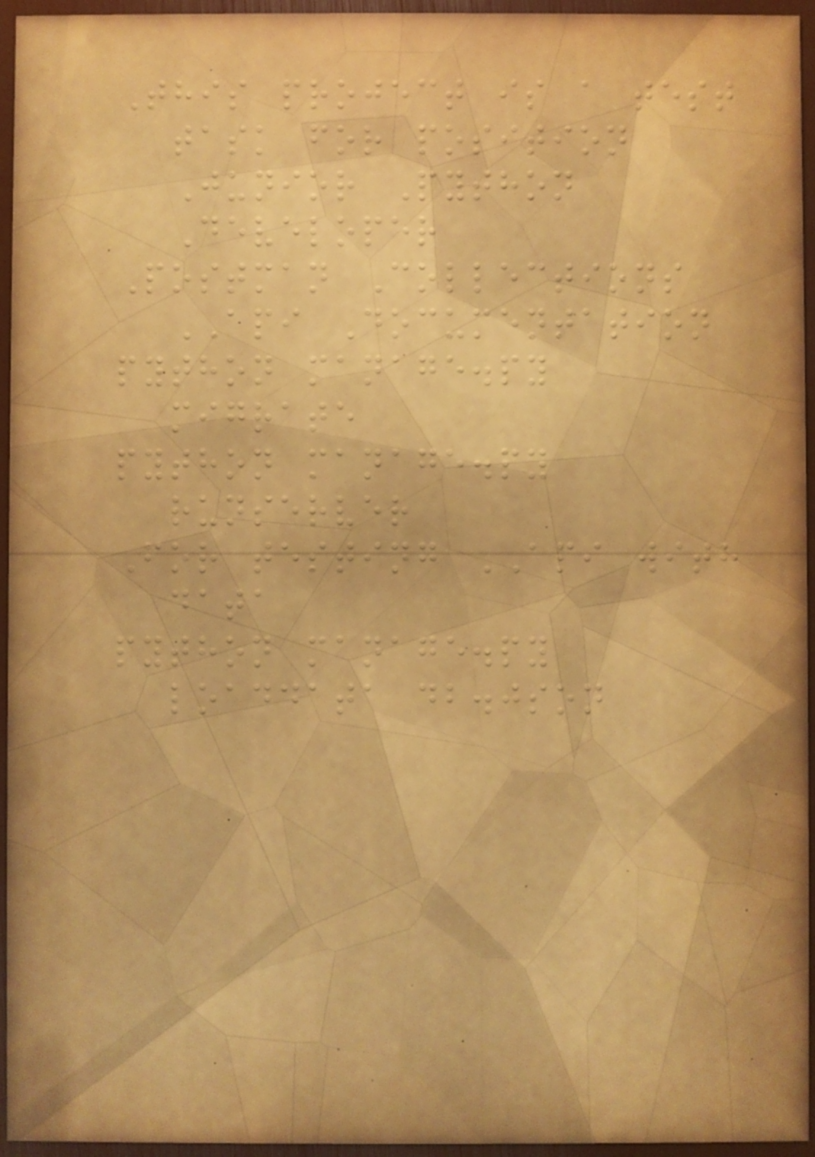This project is a test
task for position
Junior Python
Developer
Postman Collections
API Documentation
python manage.py
migrate
python manage.py
runserver
For testing API with
data
python manage.py
loaddata db.json
